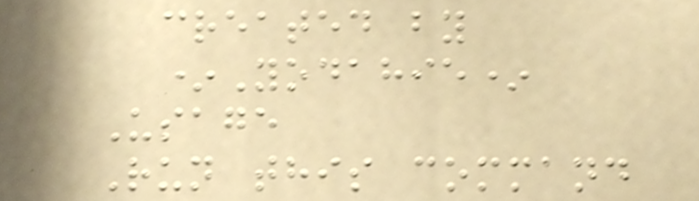created by
*Yodahie*
Usage
Run this command
